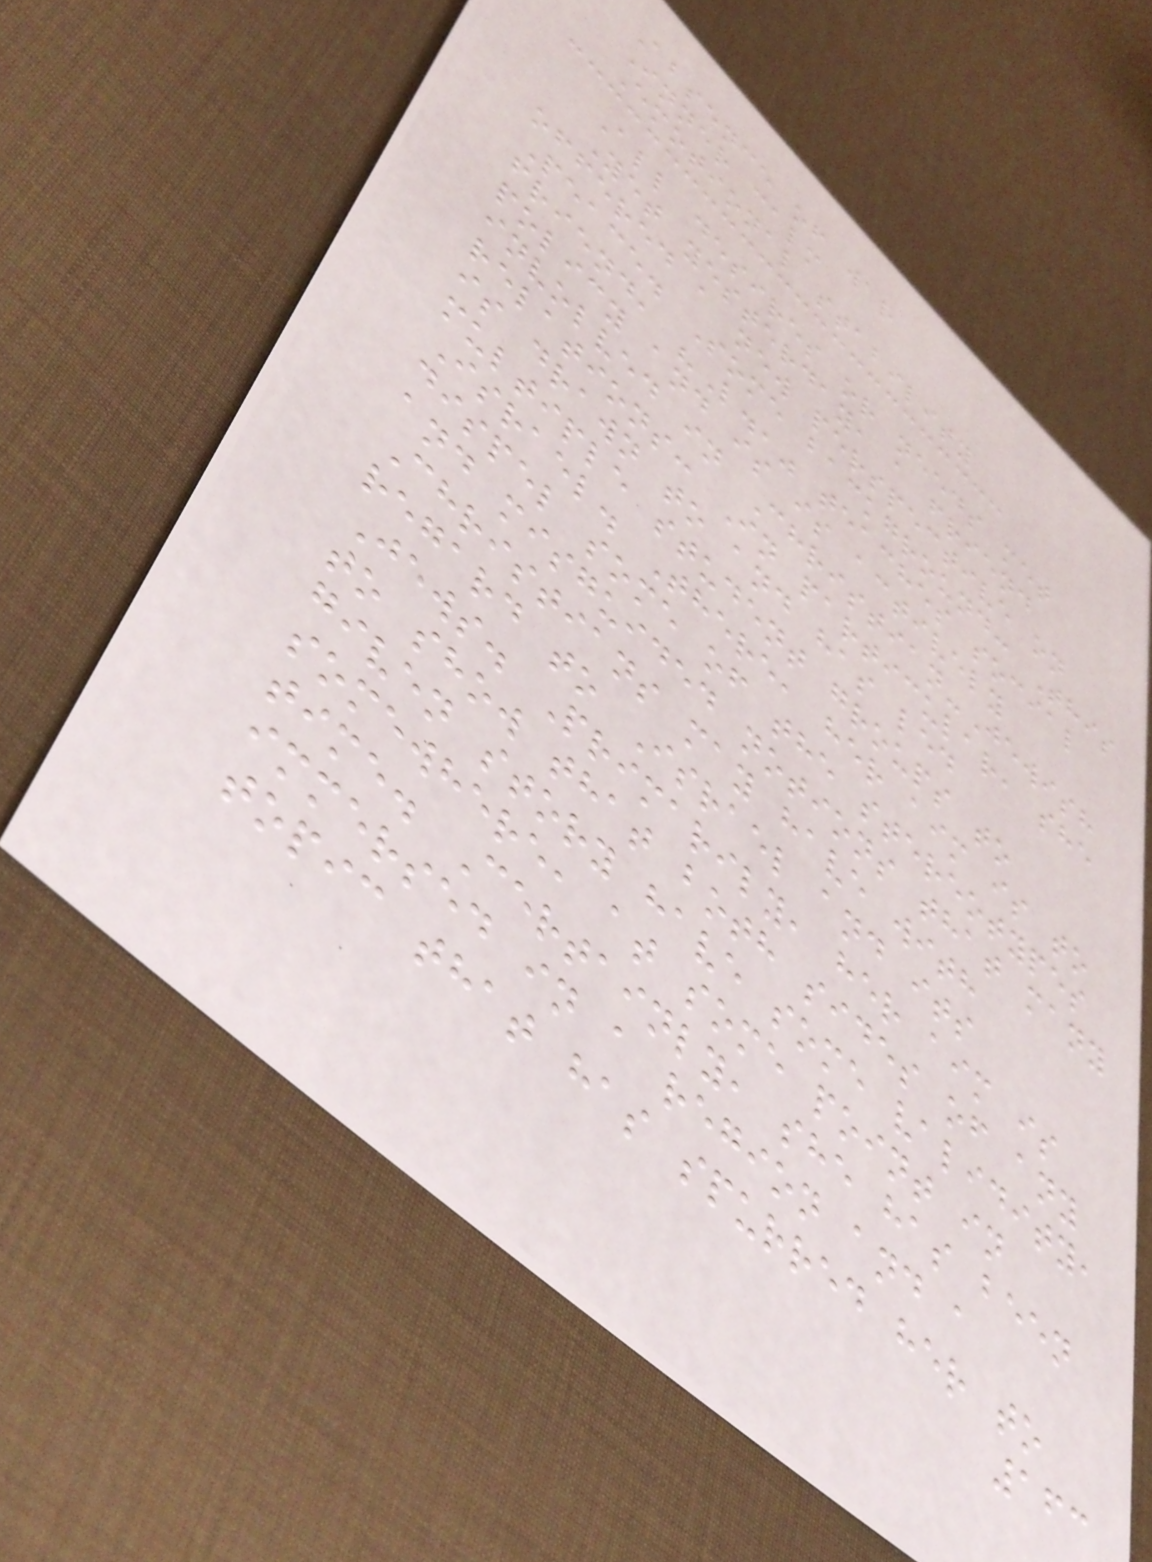Absence of war
Inner calm
Emotional stability
All desires or needs met
Yet yesterday, a friend
offered a new perspective on
Peace. Some background: This
friend, "L.," teaches social
policy and is is actively
involved in Christian-Jewish
relations: In particular, she
is drawn to and has led
multiple student groups to
Israel. There, her aim is to
dispel some of the stereotypes
and misguided notions that many
Christians may have with
regard to Israel and its
Jews. Primarily, her aim is
to show that both sides of any
given story have some validity,
somewhere, at some point in
time. Certainly, she has been
immersed in a region and a
topic that has spurred her to
163
